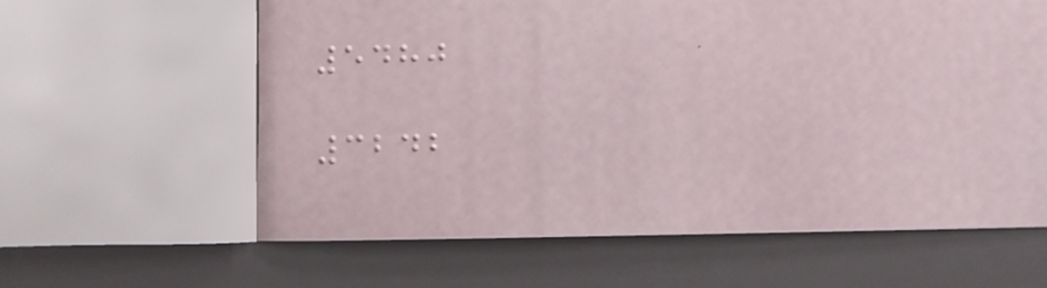5480
3242
